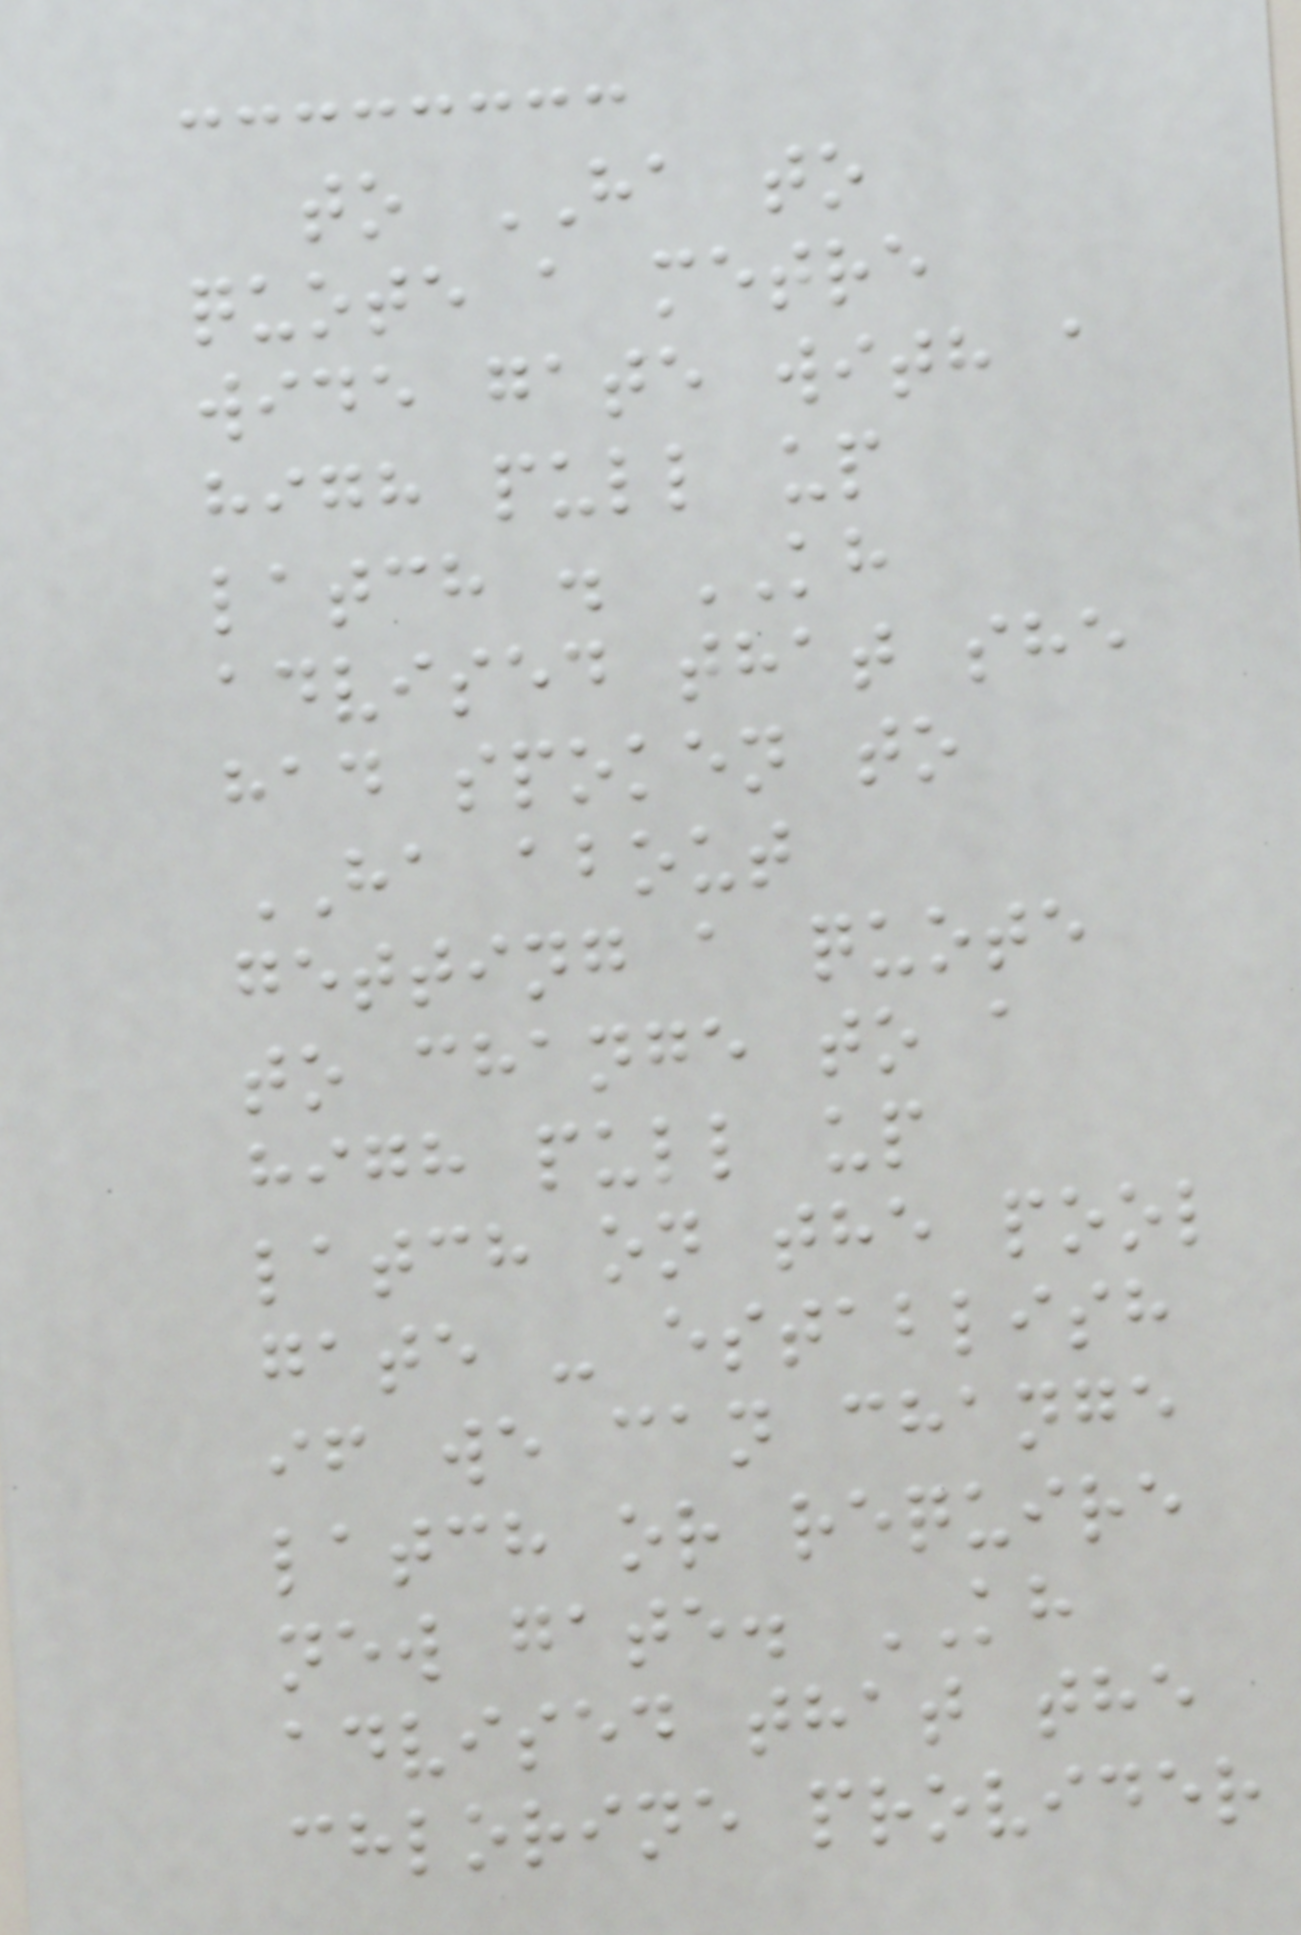to HA to
quote a metre
wide gate with a
high pull up
latch . KH
advised that she
had spoken to
HA about
getting a quote
to change to a
high pull up
latch on the pool
gate - establish
if we can change
latch or require
new gate. KH
advised that the
chlorine provider
